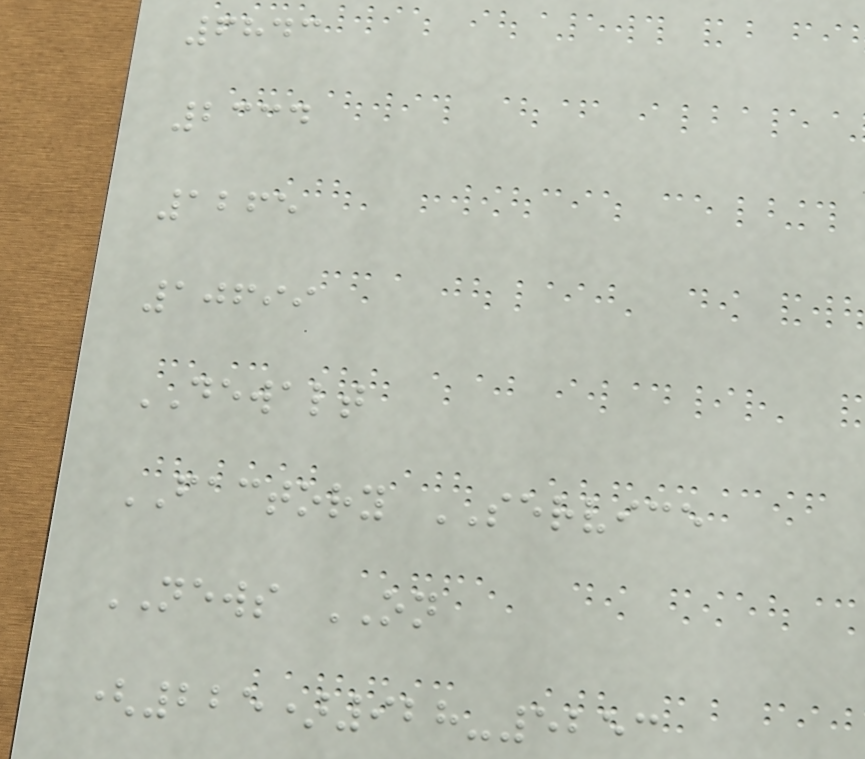6843
2334
1265
10699
DEWALT
FACTORY SERVICE
NEWS ON
(225)928-5253
